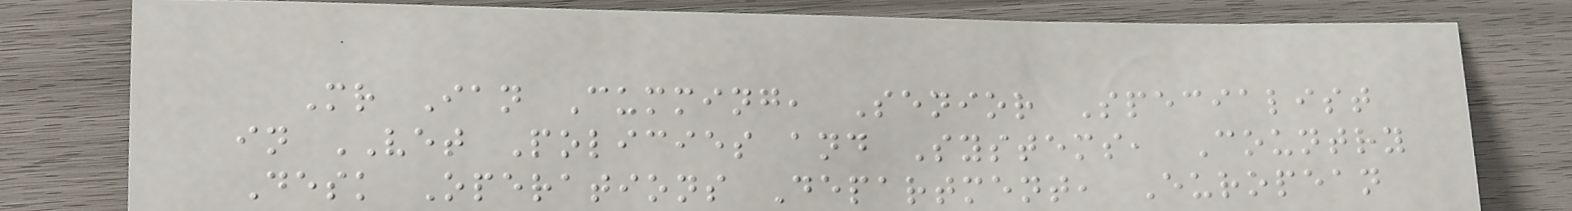Mr Ian Cumming, Senior Specialist
in VET Policies and Systems, Country
Desk Operations Department, European
